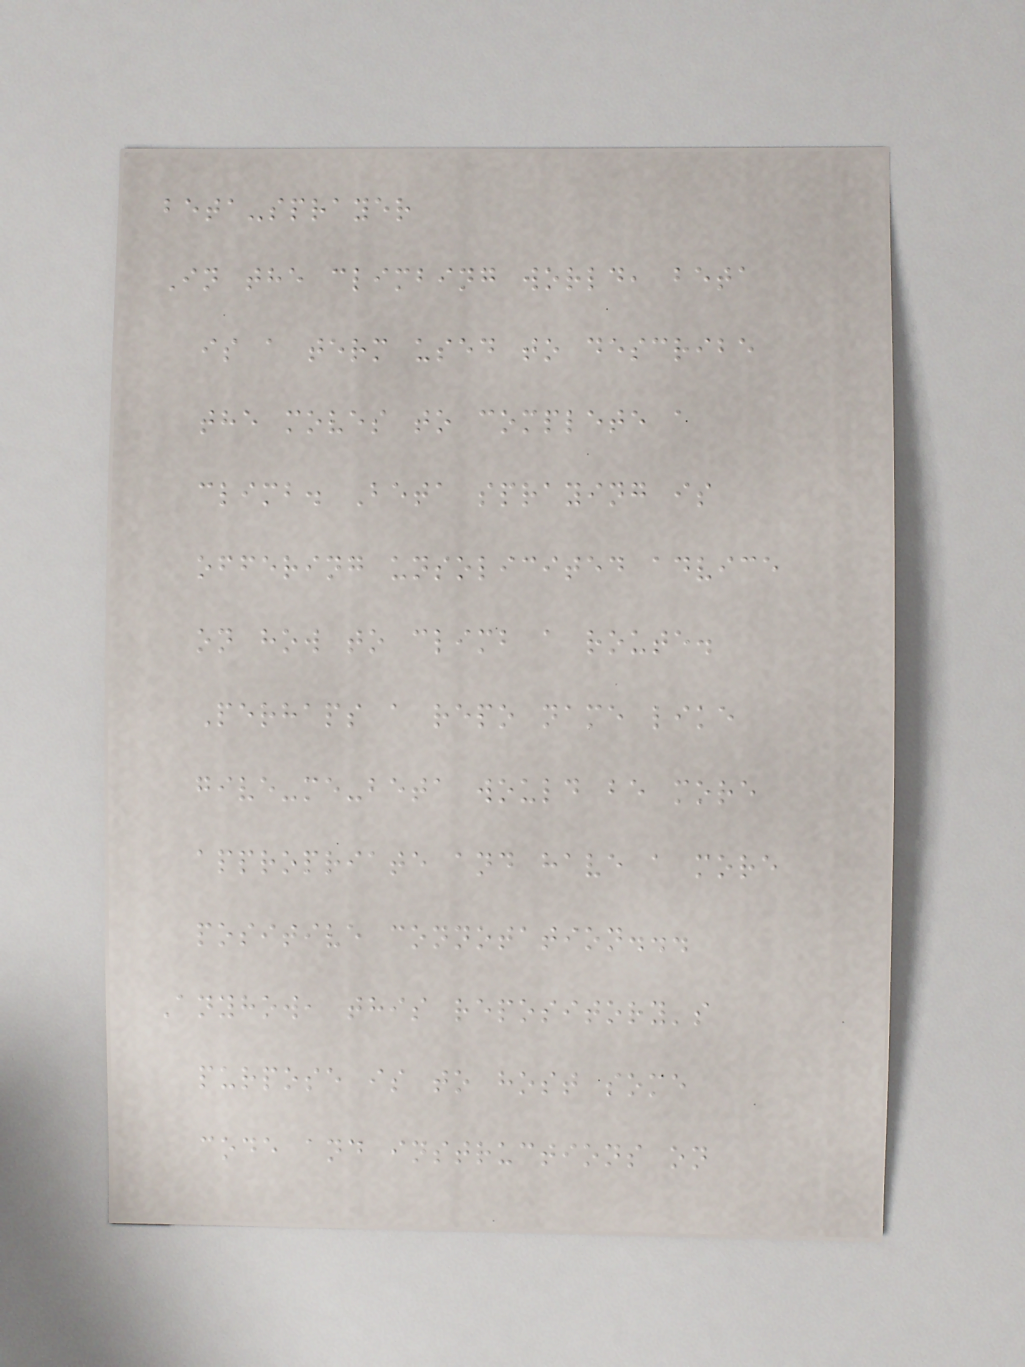beta-sprayer
In the climbing world, beta
is a term used to describe
the moves to complete a
climb. Beta spraying is
offering unsolicited advice
on how to climb a route.
Perhaps a repo name like
give-me-beta would be more
appropriate and have a more
positive connotation...
Anyhow, this repository's
purpose is to host some
code and instructions on
